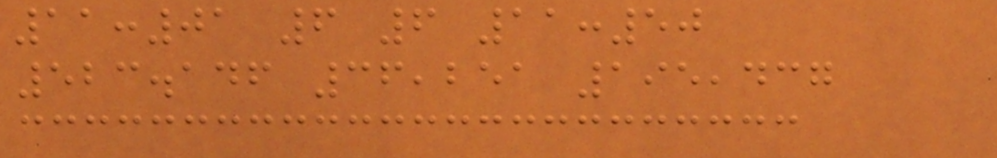11:01 6 6 11:50
523.146 36,251 195,437
